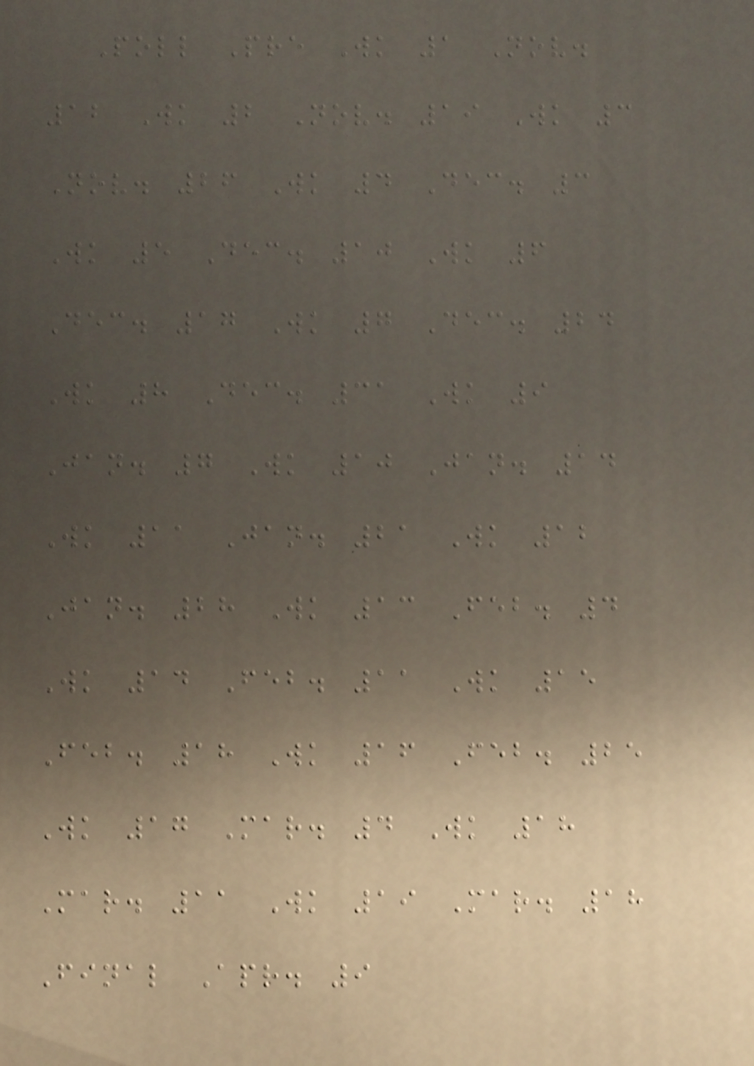Poll Pre Wk 1 Nov.
12 Wk 2 Nov. 19 Wk 3
Nov. 26 Wk 4 Dec. 3
Wk 5 Dec. 10 Wk 6
Dec. 17 Wk 7 Dec. 24
Wk 8 Dec. 31 Wk 9
Jan. 7 Wk 10 Jan. 14
Wk 11 Jan. 21 Wk 12
Jan. 28 Wk 13 Feb. 4
Wk 14 Feb. 11 Wk 15
Feb. 18 Wk 16 Feb. 25
Wk 17 Mar. 4 Wk 18
Mar. 11 Wk 19 Mar. 18
Final Apr. 9
